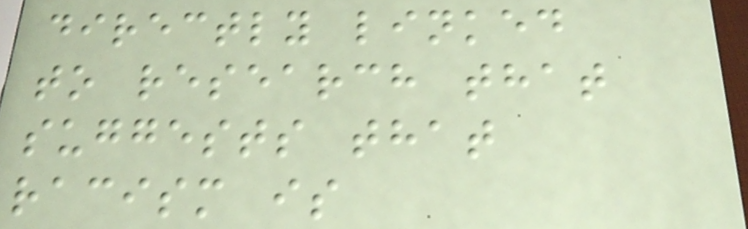directly linked
to research that
suggests that
racism is
